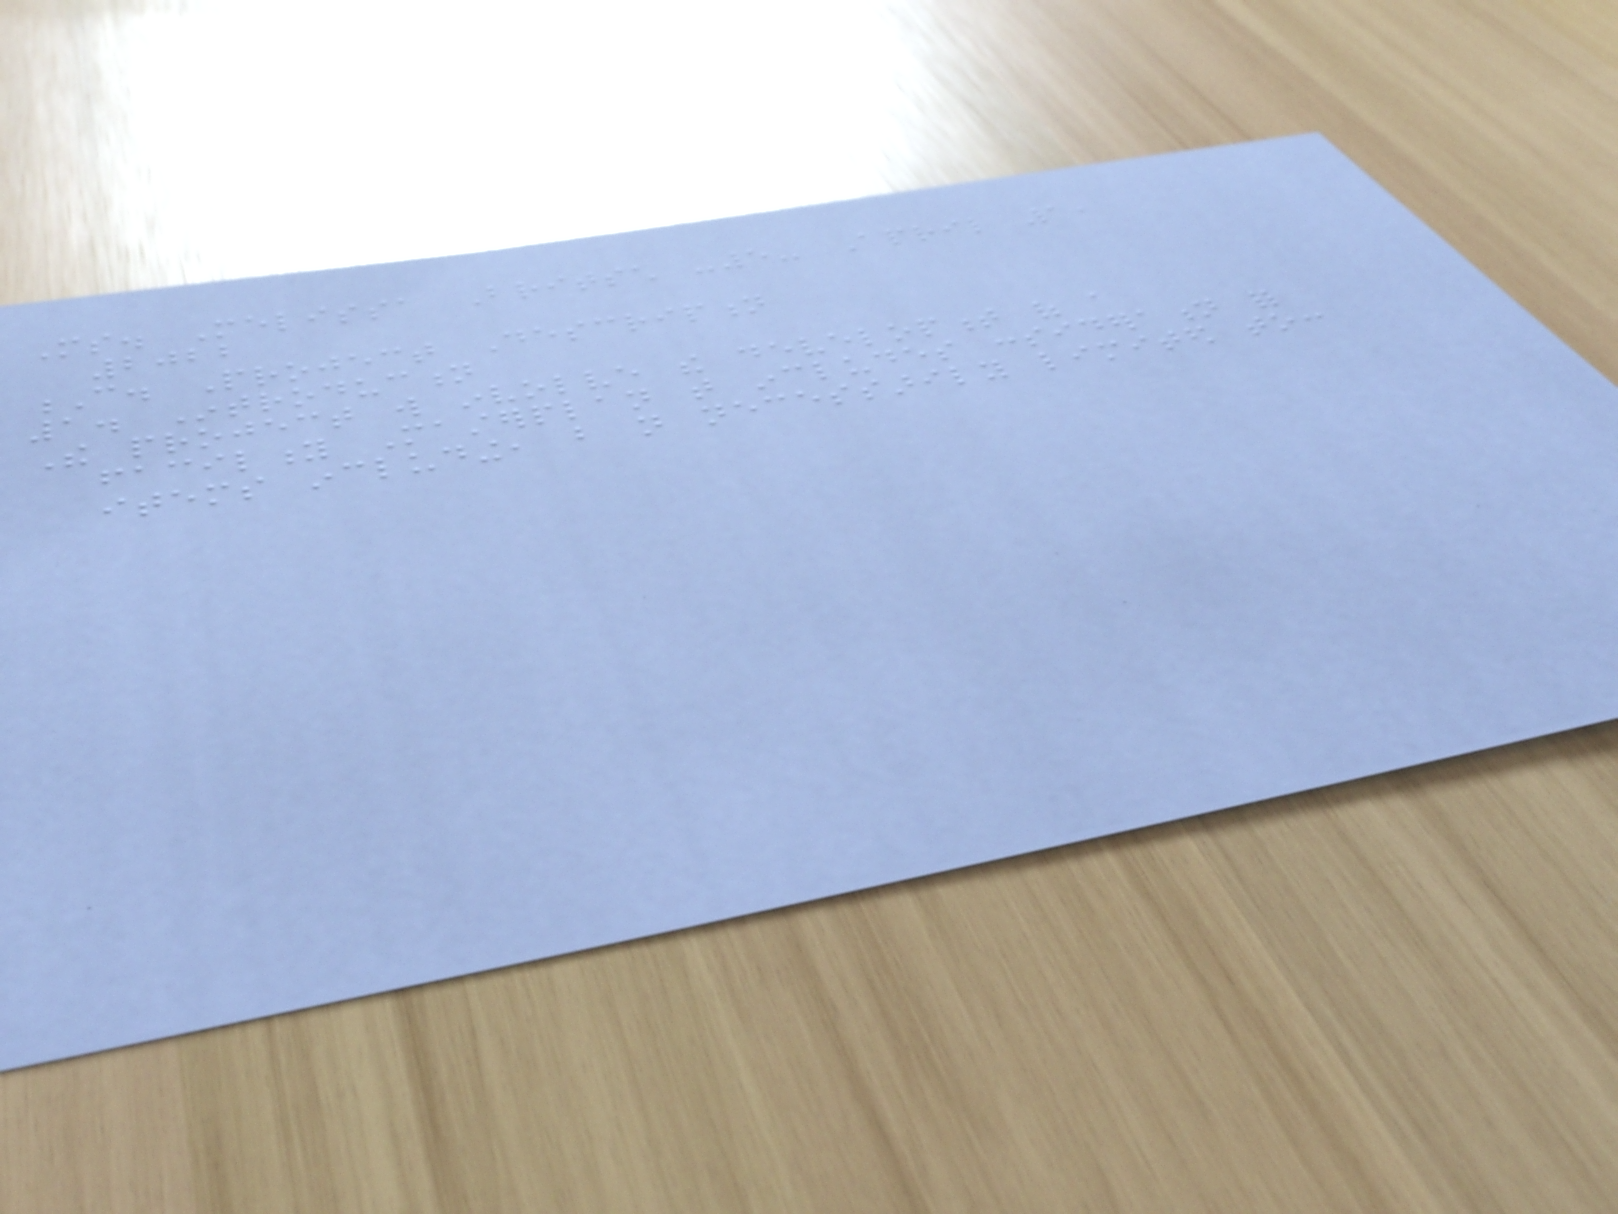Ms. Melissa Britsch -5- April 1,
2022
C. Project Description
1. Introduction
The project will involve the development of a
facility Masterplan that includes consideration for
items including, but not necessarily limited to:
